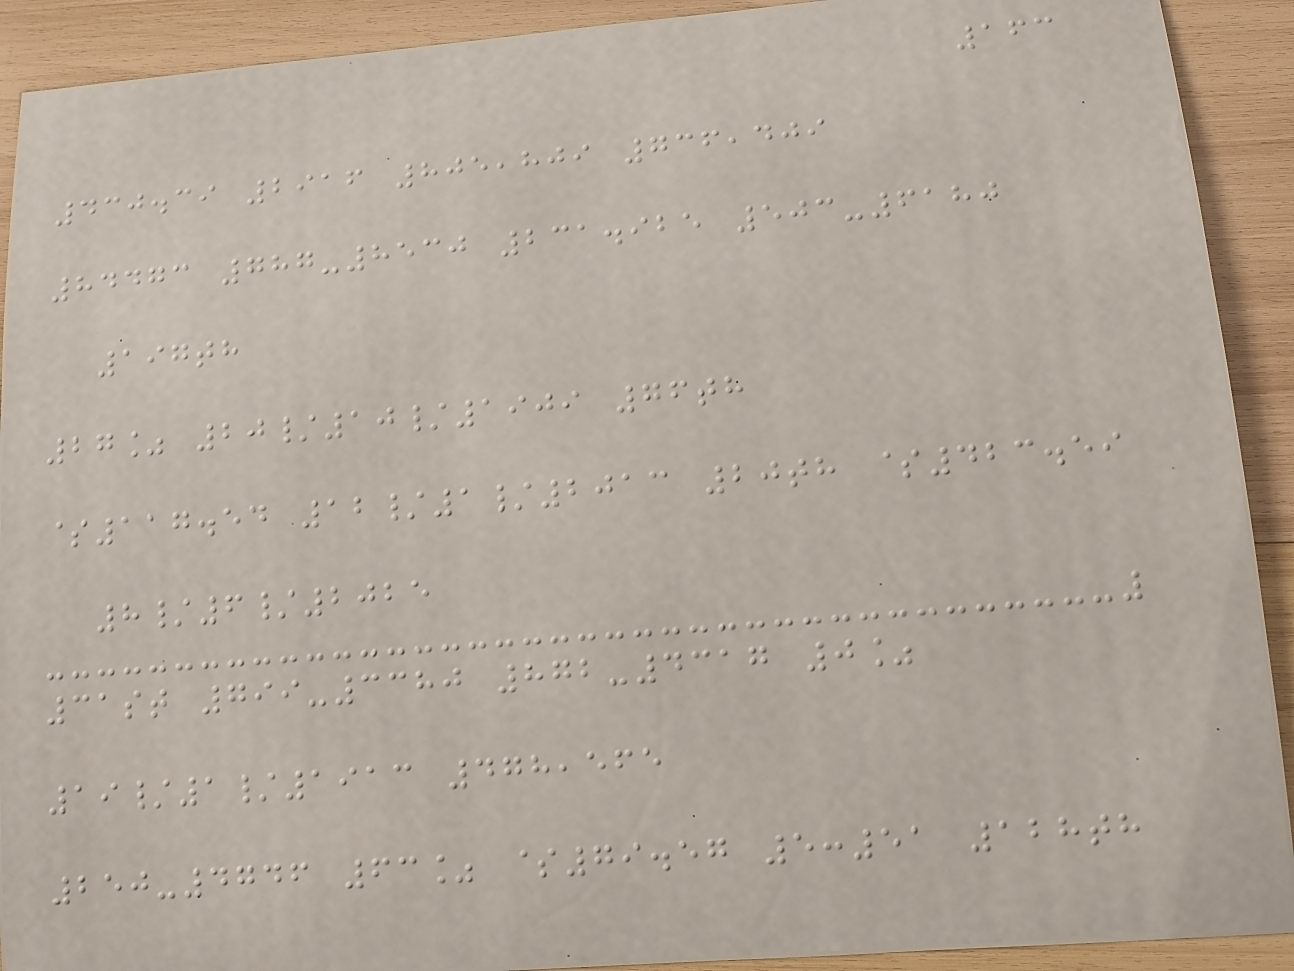163
430.39 2916 805,809 736,409
84473 787-8530 231.925 503-6180
197th
27% 20/10/1909 76th
$117.54 12/1/2013 20th $423.59
8/6/2025
31st 799-3380 872-4317 0%
19/1/1913 478,565
250-4746 63% $79.57 5:51 128th
